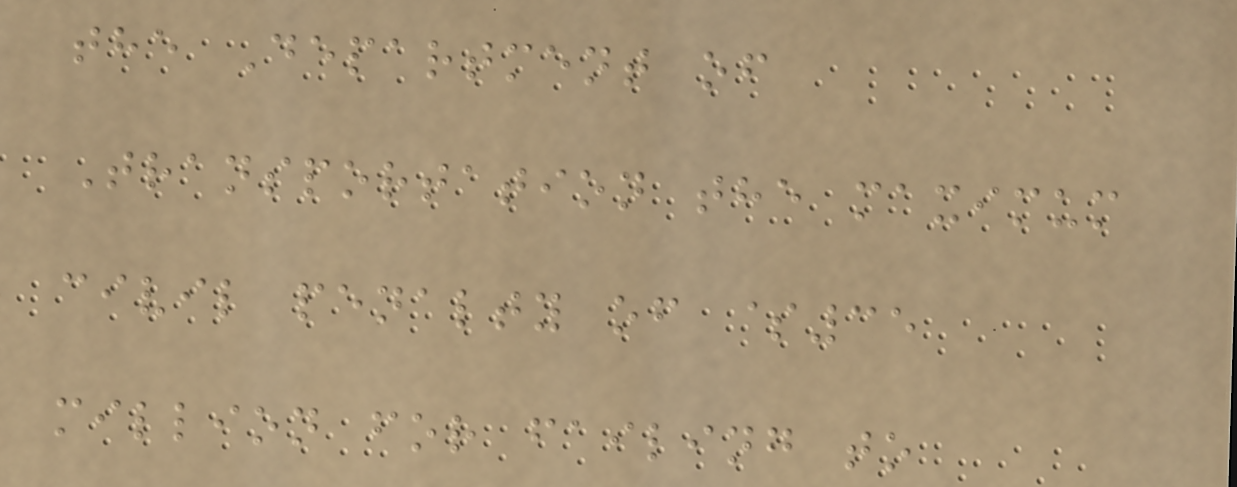the Department of
Transportation the maximum
civil penalty of $35
million for failing to
